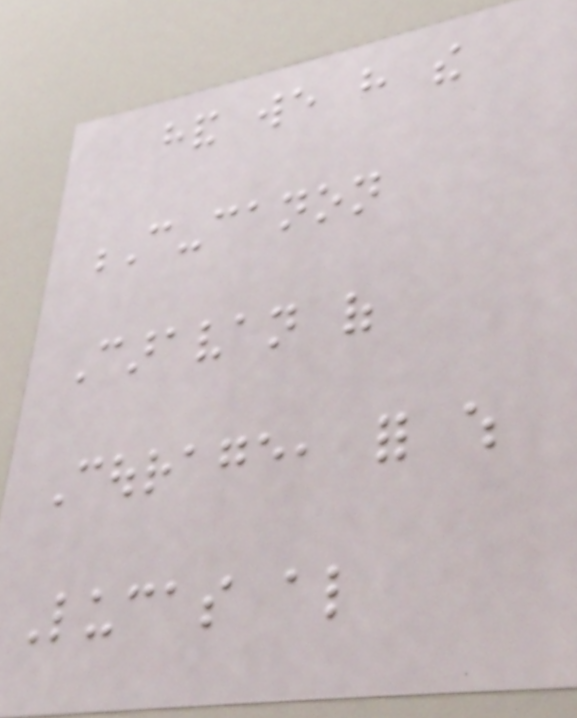hand we have the
C-canon
Caravan of
Courage, for which
Lucas also
